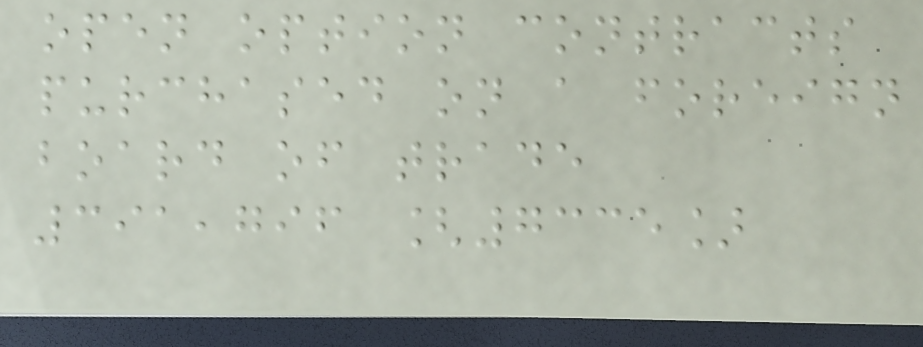open option contracts
purchased on a foreign
board of trade
391,796 [7335]
